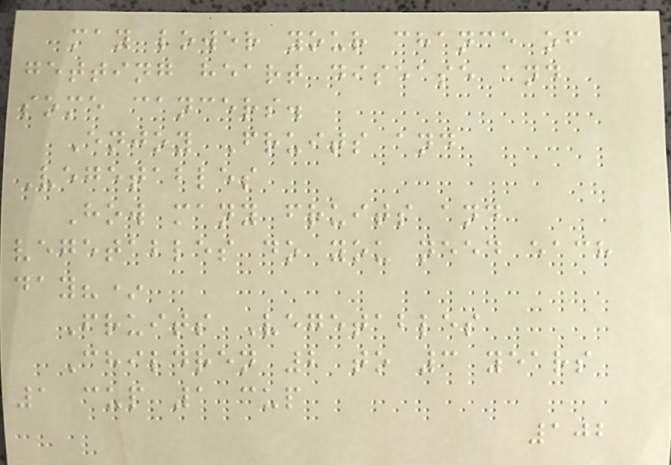may lower your chance of
getting heart disease and
some cancers.
Enjoy Fruits and
Vegetables
How many fruits and
vegetables do you need each
day?*
Fruits Vegetables
Children 2 to 3 years
1 cup 1 cup
102
